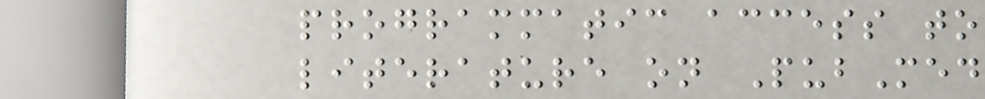programmatic access to
literature on PubMed
